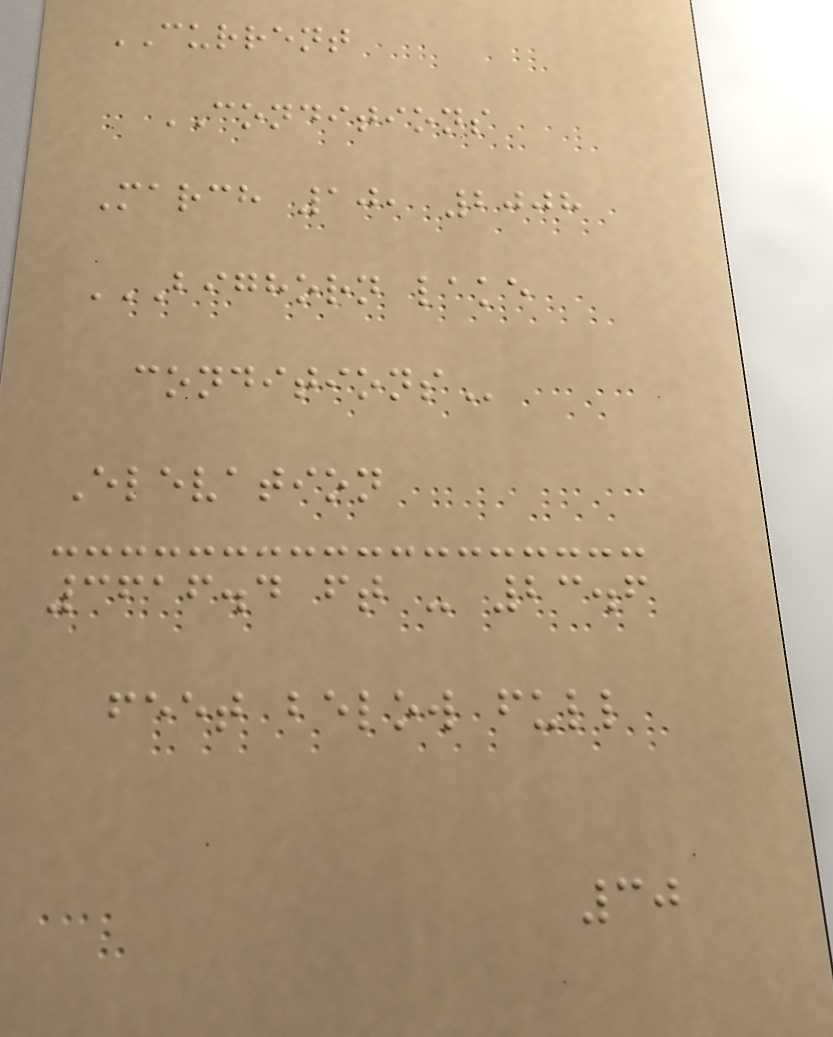CURRENT
CONDITIONS
March 10, 2008
BIGHORN LAKE
CONDITIONS
Elevation
3616.4 ft - 23.6
feet below full
30
